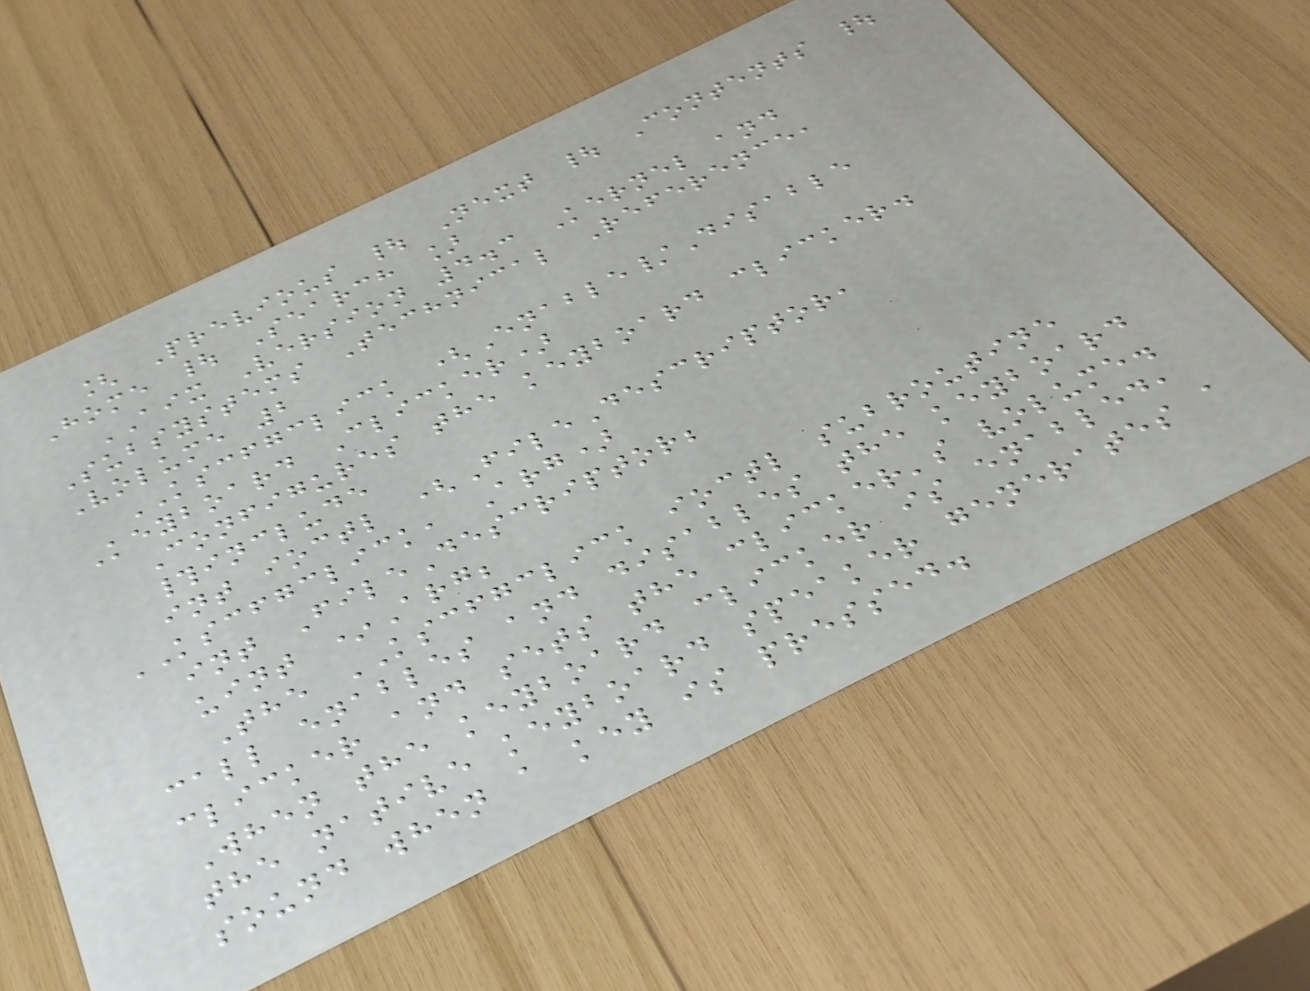[ Previous | Next | Contents |
Home | Search ]
AIX Version 4.3 Kernel and
Subsystems Technical Reference,
Volume 2
KSCFGCLICK (Enable/Disable
Keyboard Clicker)
Configures the keyboard clicker.
#include
int ioctl (FileDescriptor,
KSCFGCLICK, Arg)
int FileDescriptor;
uint *Arg;
The KSCFGCLICK ioctl subroutine
call enables and disables the keyboard
clicker and sets the clicker's volume.
When the keyboard clicker is enabled,
the native keyboard speaker generates a
sound when a key is pressed.
